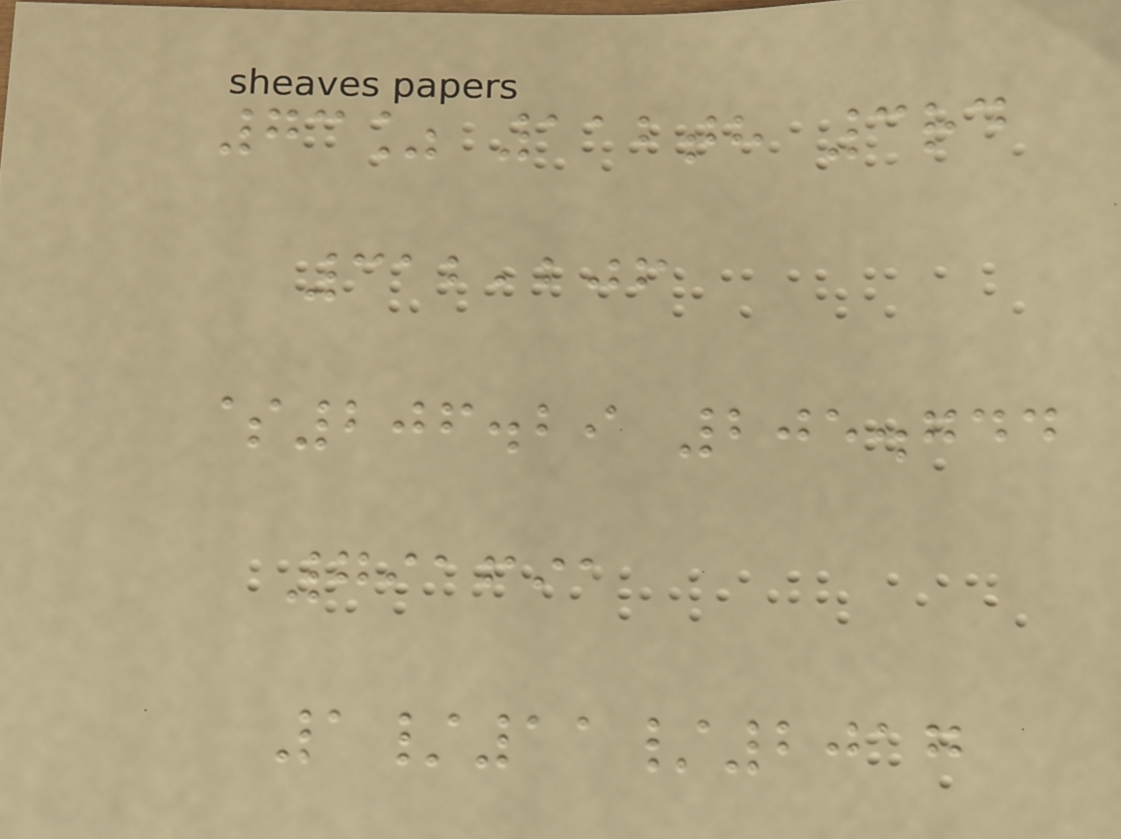73% 112th 3rd
312,206
$206.29 205.744
791691
1/11/2017
